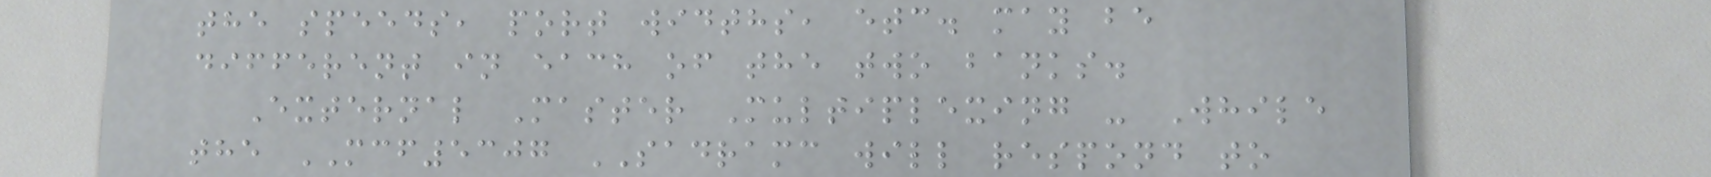the speeds, port widths, etc. may be
different in each of the two banks.
External Master Multiplexing - While
the MCF5307 SADRAMC will respond to
